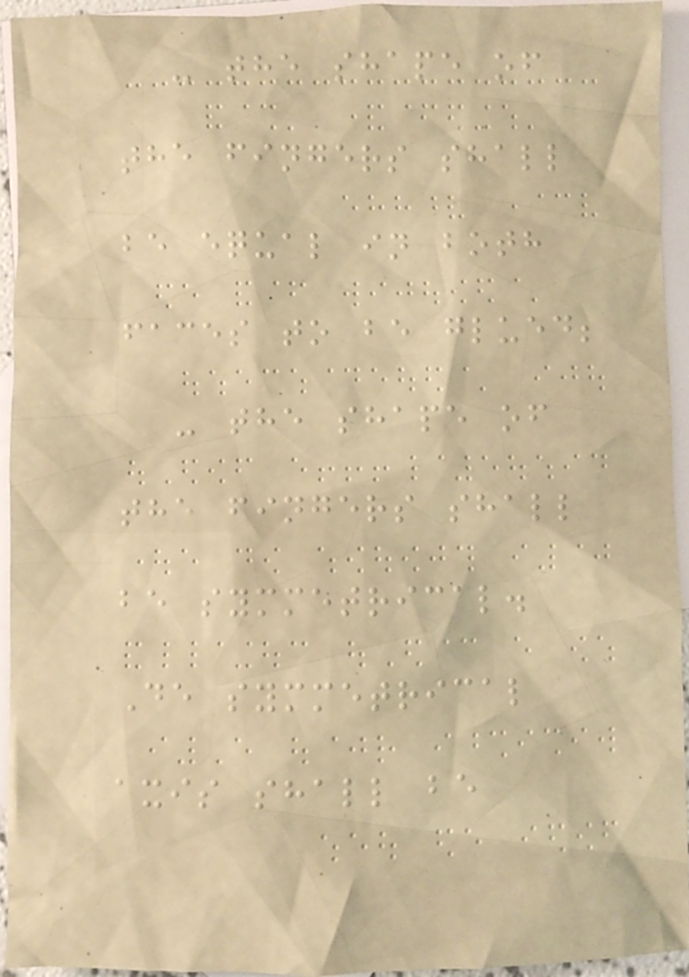- the shape of
the fingers shall
be equal in both
faces to be glued;
- the shape of
the fingers shall
be symmetrical.
De symmetrical
axis shall be
